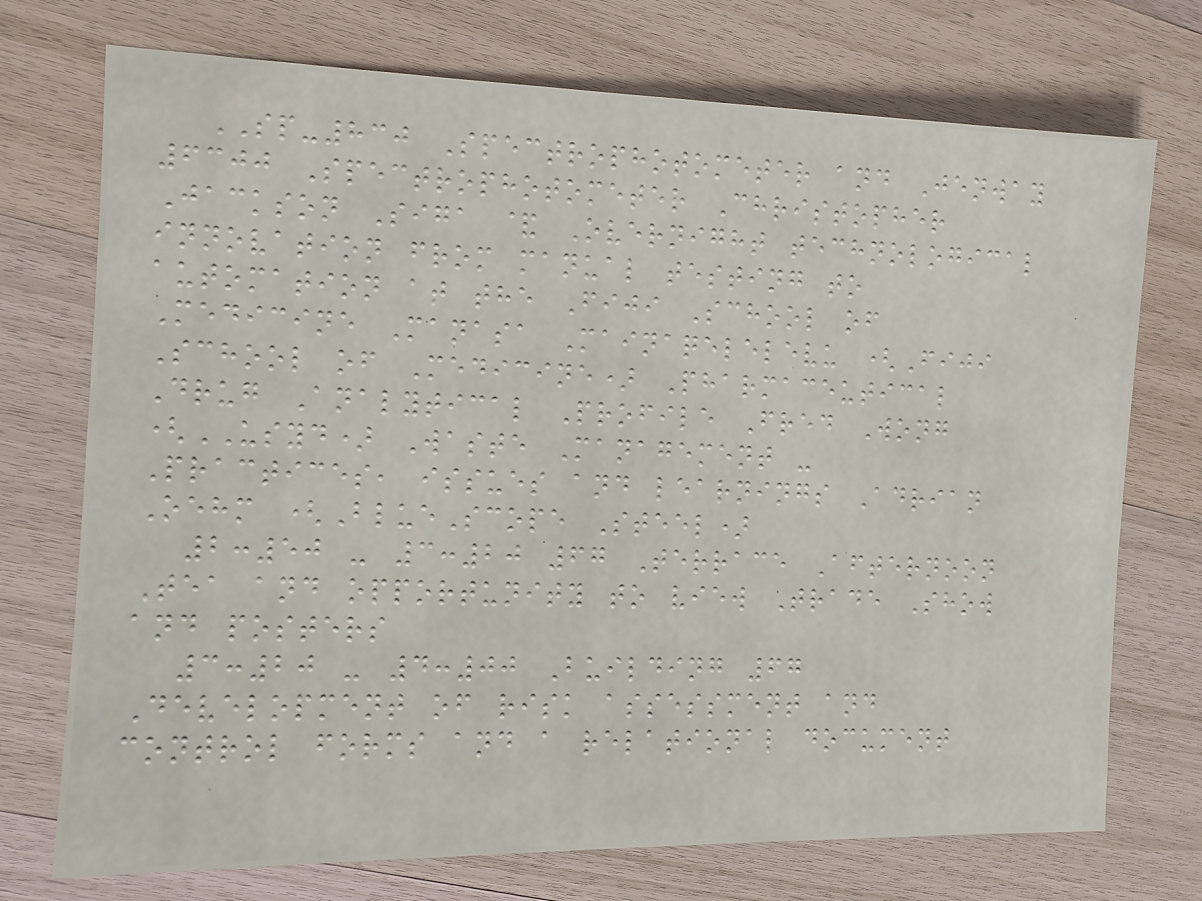SP-830 Spectrophotometer and Jenway
6300 Spectrophotometer Christopher
Jackson Siga & Overnight technological
innovation from manual testing to
automation at the Fiji School of
Medicine Manasa Mainaqelelevu (Fiji
School of Medicine) Pharmaceutical
Drug Analytical Profile Fred Wong
(USYD) Waste Management -
Practices, issues and learnings Adrian
Oehm (BlueScope Steel)
2:50 - 3:20 67 Terrace Afternoon
Tea and opportunity to view Trade Show
and posters
3:20 - 4:00 Building 67
Development of risk assessment and
control forms and a relational document
